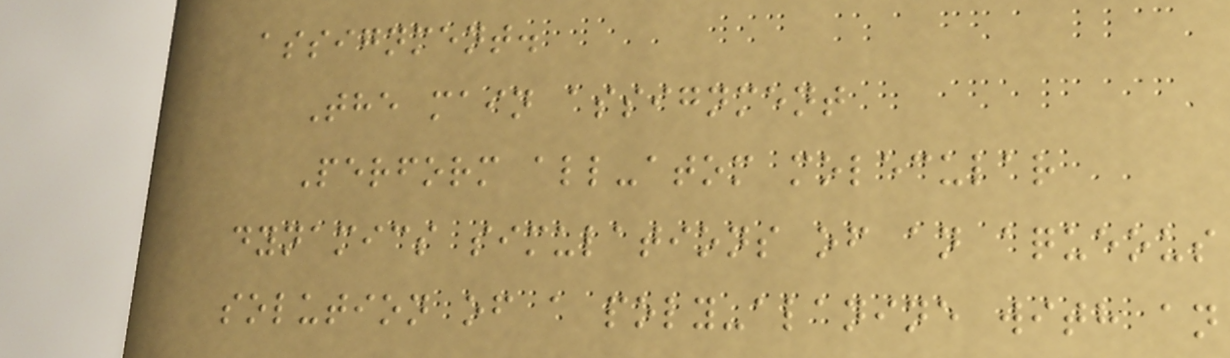assignment.
The main assignment
Perform all-atom molecular
dynamics simulations of an aqueous
solution of a poly-alanine with an
